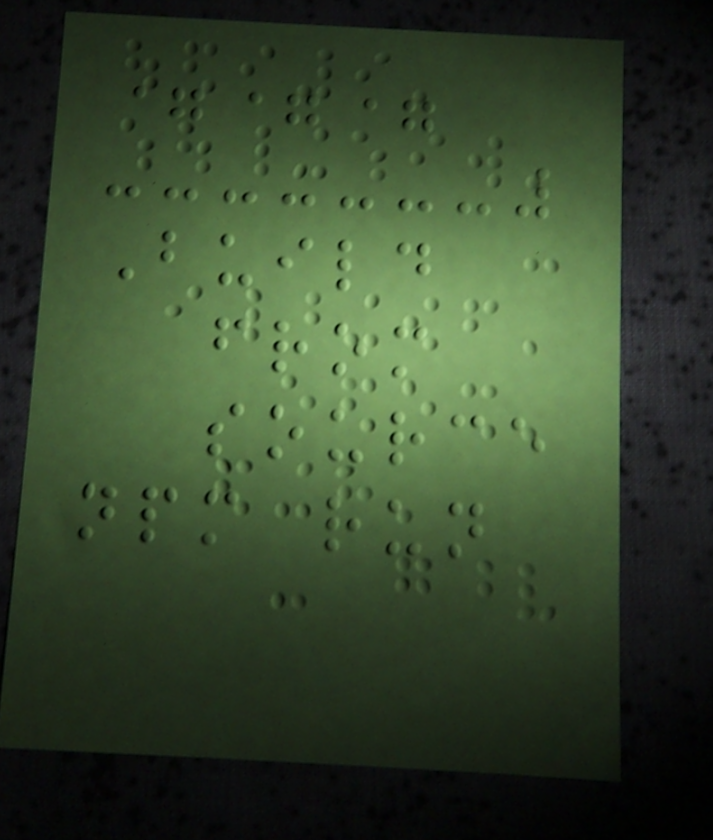===
Build
from
source
npm run
